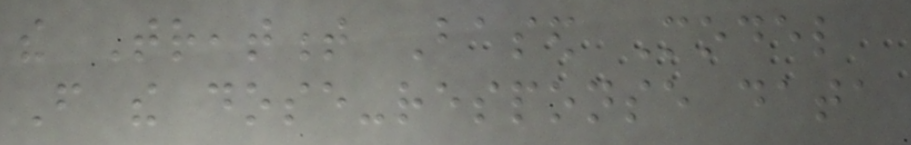the Treatment Based Model
From the dose-response data
